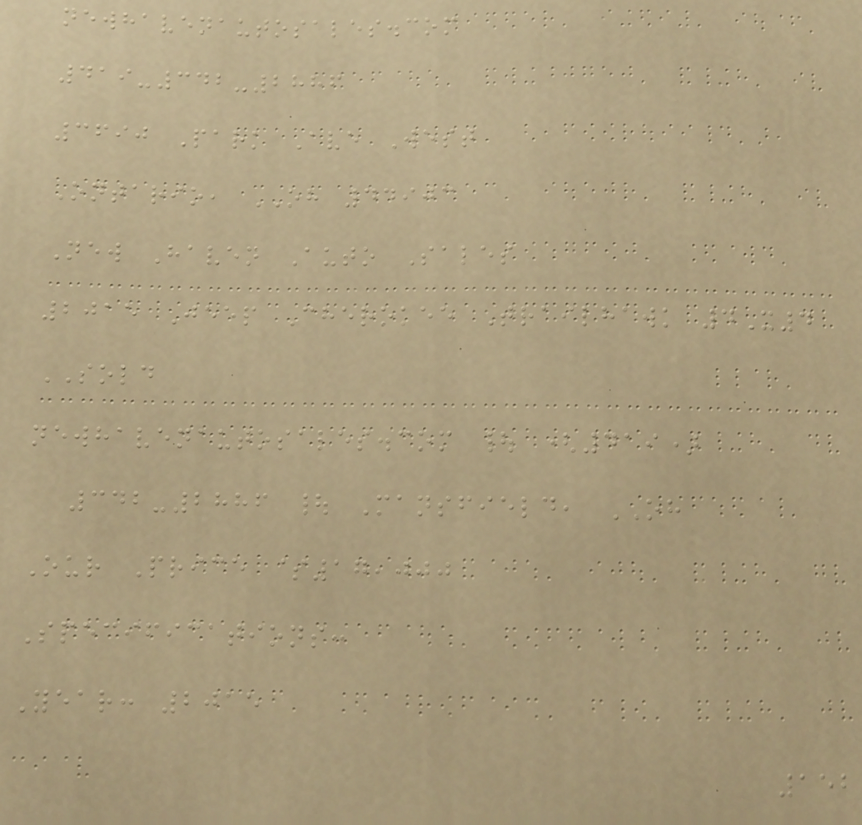newhavenautosales.com
419-342-2886
3690 Park Ave West
Ontario, OH 44903
New Haven Auto Sales
2015 Jeep Cherokee Trailhawk 4X4
SOLD
newhavenautosales.com | (419)
342-2886 | Mansfield, OH
Our Price $17,000
Specifications:
Year: 2015
152
